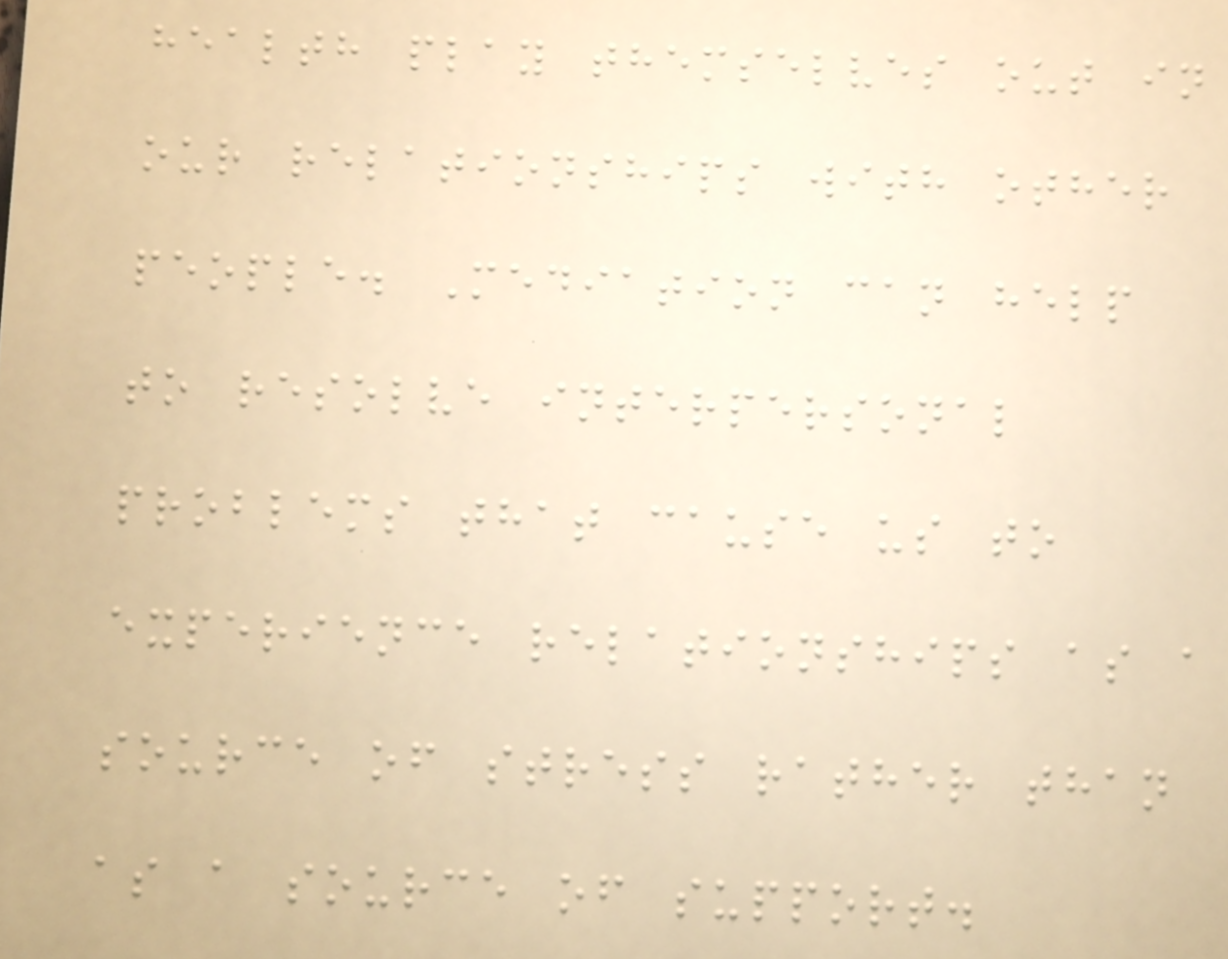health play themselves out in
our relationships with other
people. Mediation can help
to resolve interpersonal
problems that cause us to
experience relationships as a
source of stress rather than
as a source of support.
